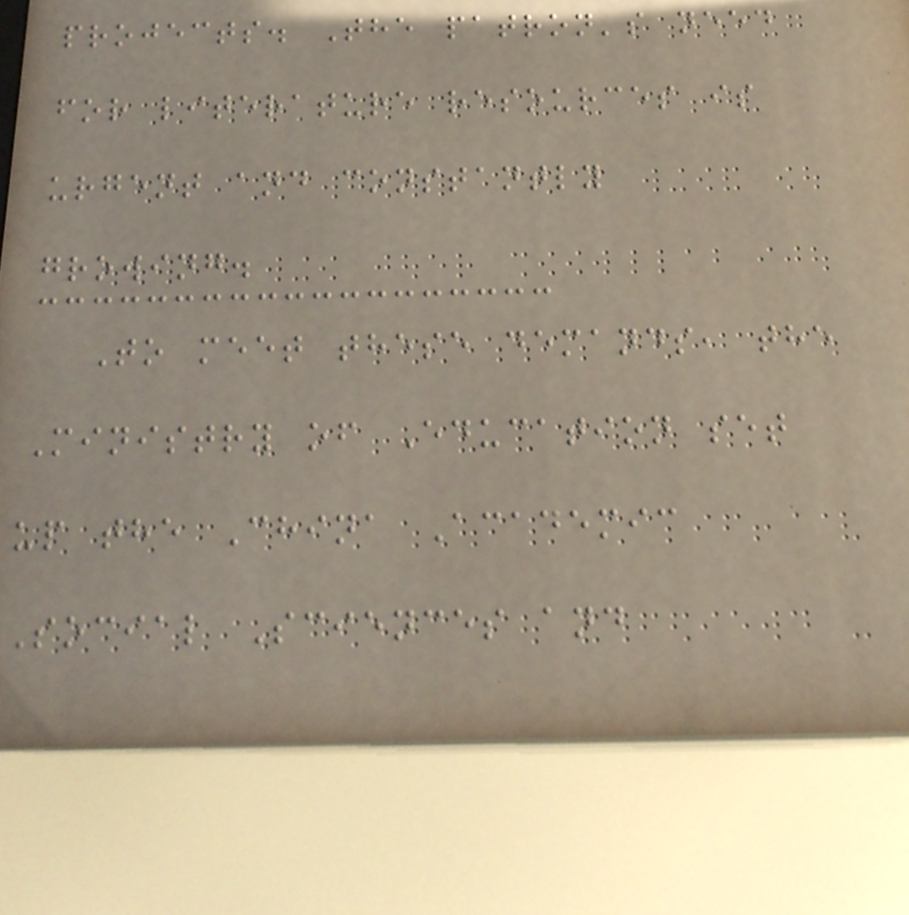projects. The patron's need
for literature resources is
urgent and constantly
growing.
To meet these demands, the
Ministry of Education set
up the China Academic
Social Sciences and
